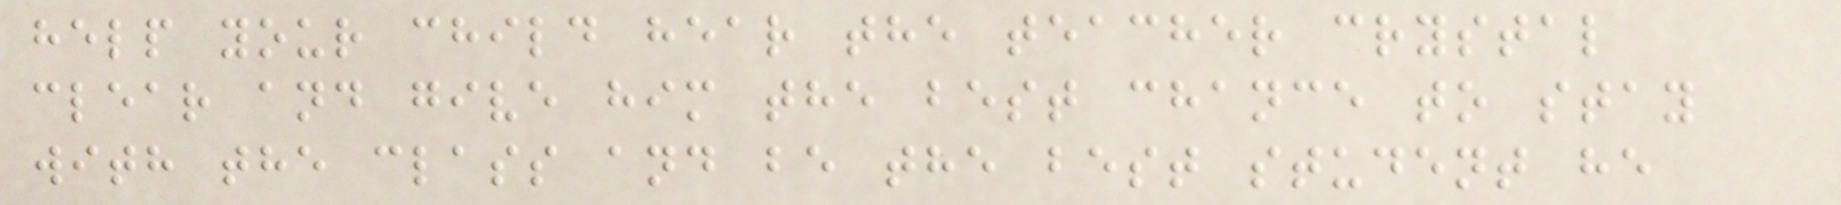help your child hear the teacher crystal
clear and give him the best chance to stay
with the class and be the best student he
